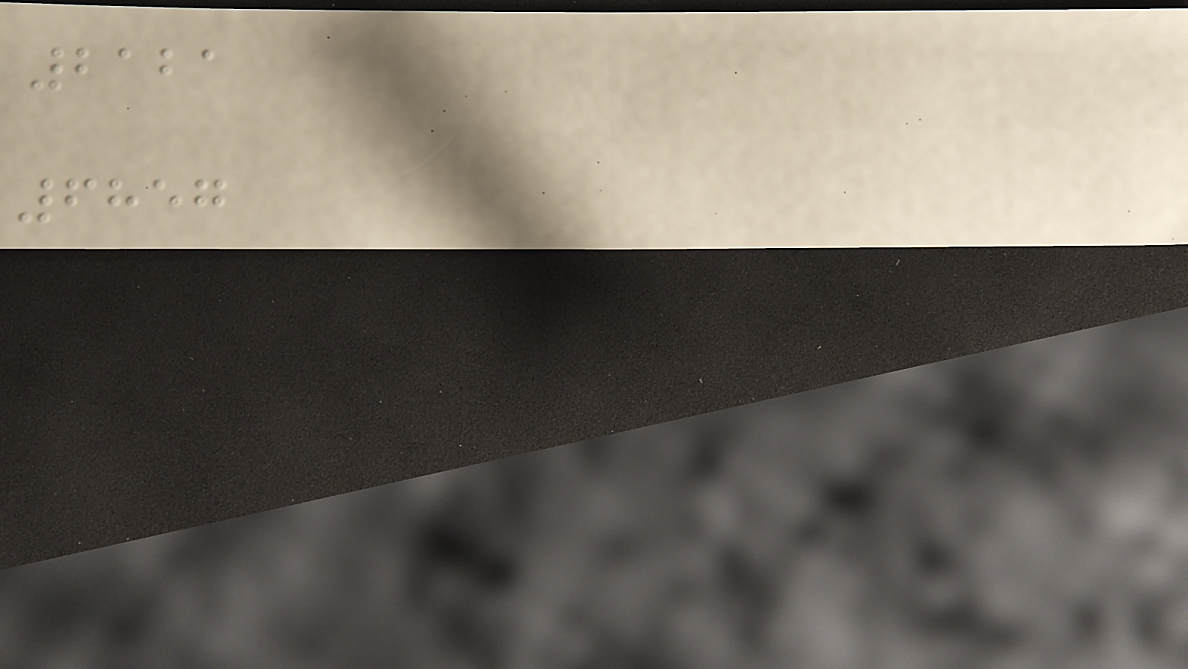2121
6857
